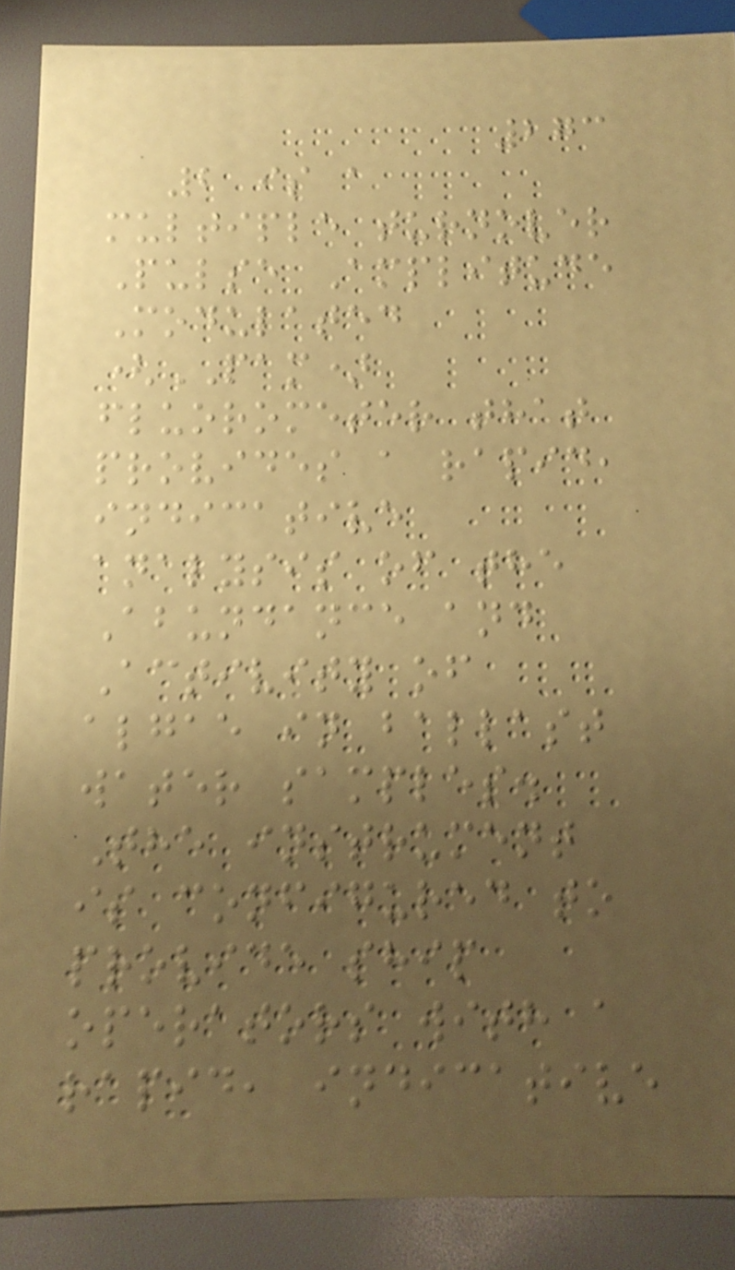273
2 is a
multiple turnover
Pulse Amplitude
Modulated
(PAM)
fluorometer that
provides a rapid,
indicative
analysis of the
Abundance and
Activity of
algae in ballast
water samples.
The instrument
is configured to
provide ship
operators with a
rapid, indicative
